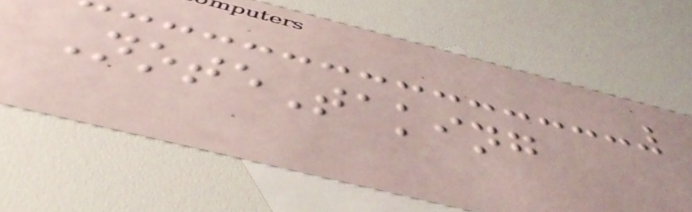NoteTaking
